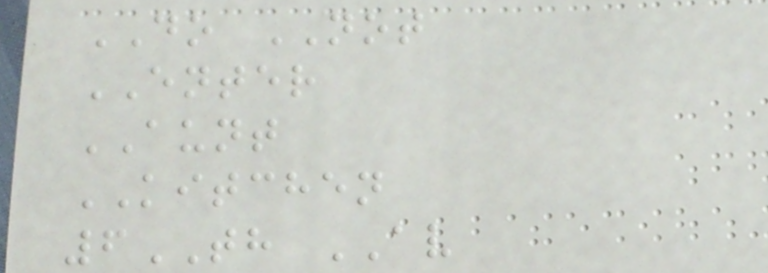DO NOT
ENTER
AUNT
KITCHEN
6TH AV
